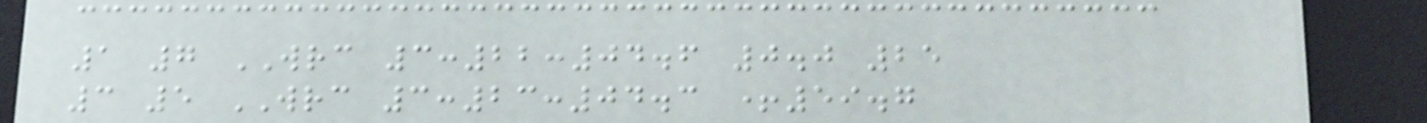1 7 WRC 3:22:04.6 0.0 25
3 5 WRC 3:23:04.3 +59.7
